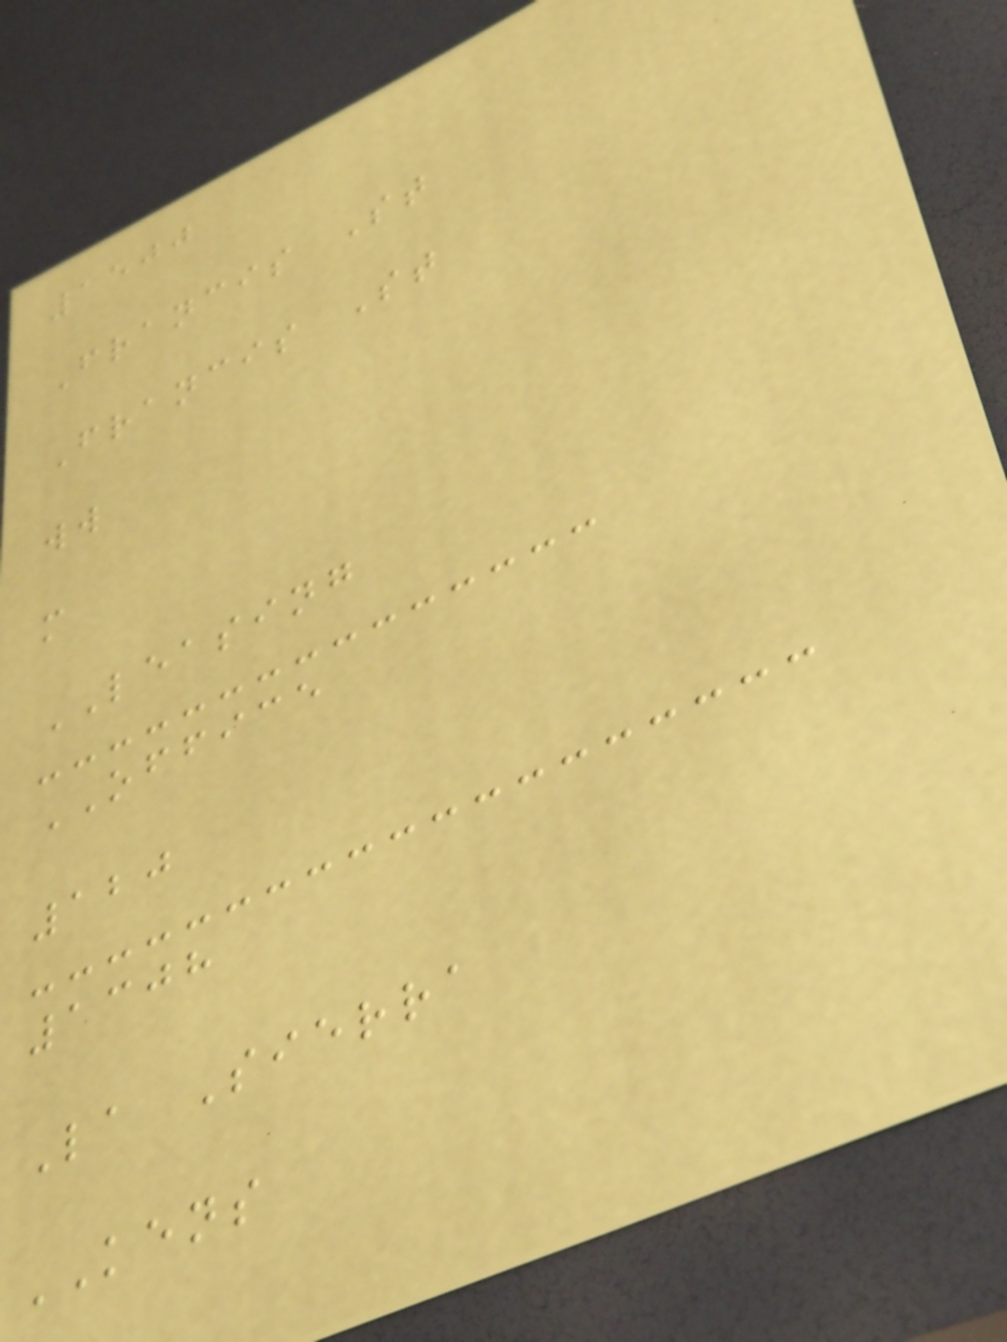1500
Francis St
Francis St
ww
m
LEASING
OFFICE
120
1308
La Sierra
KENS
